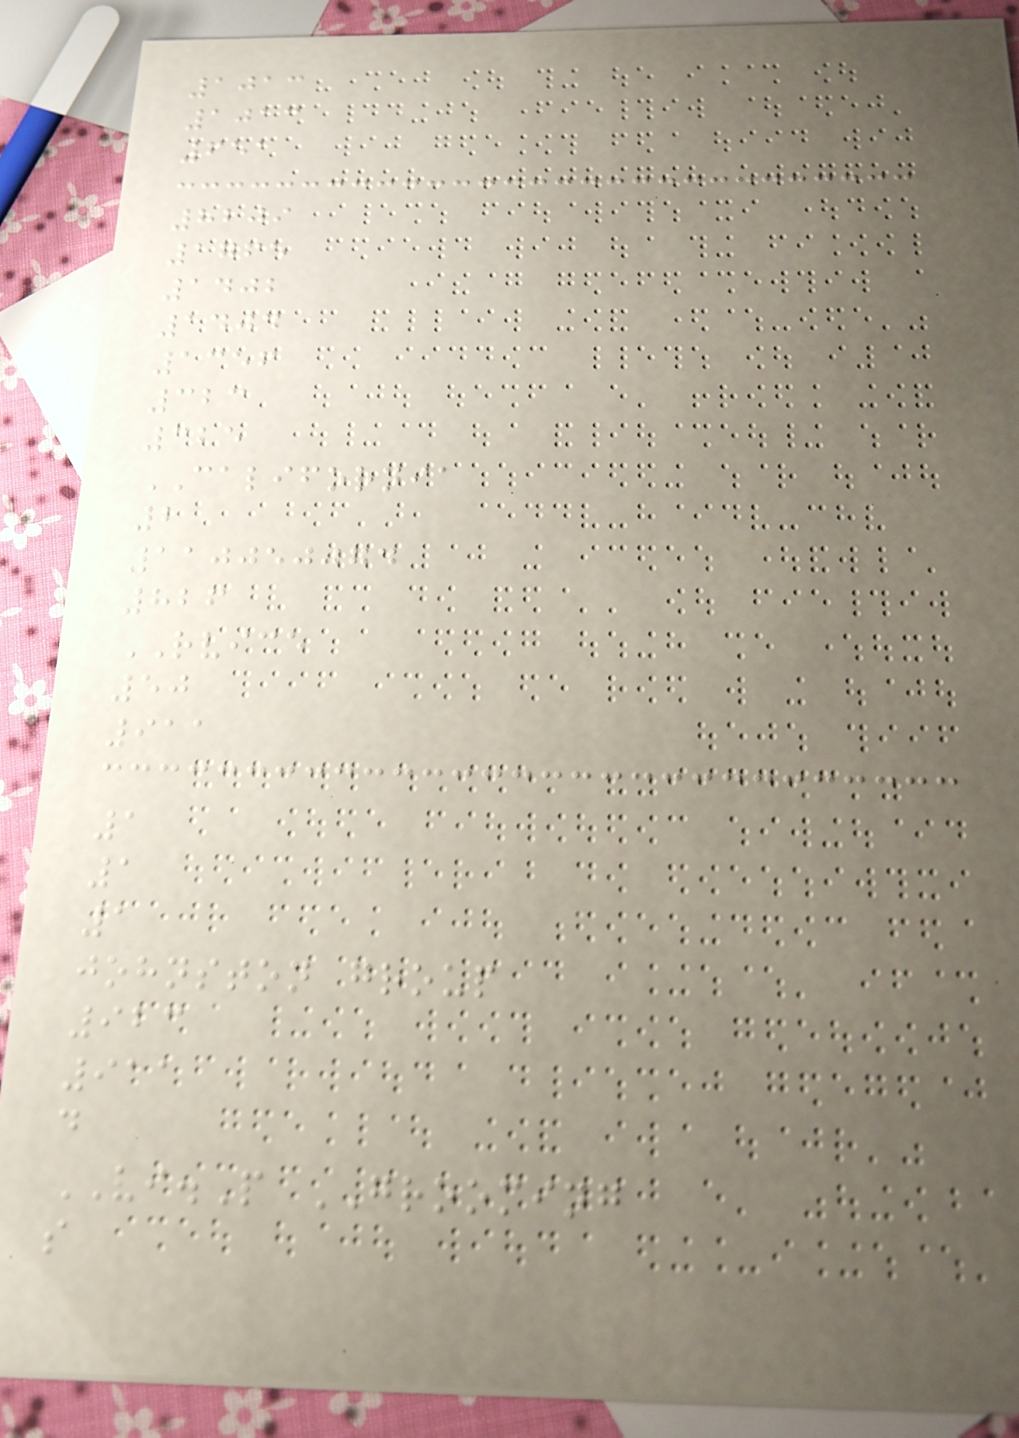1013
1013
651
8209
1765
1402
1404
1356
323
325
CALIFORNIA
2
110050074
826
RVICE
50
911
1
1
1
johnston group
923
911
d
VI.P GROOMING
s
